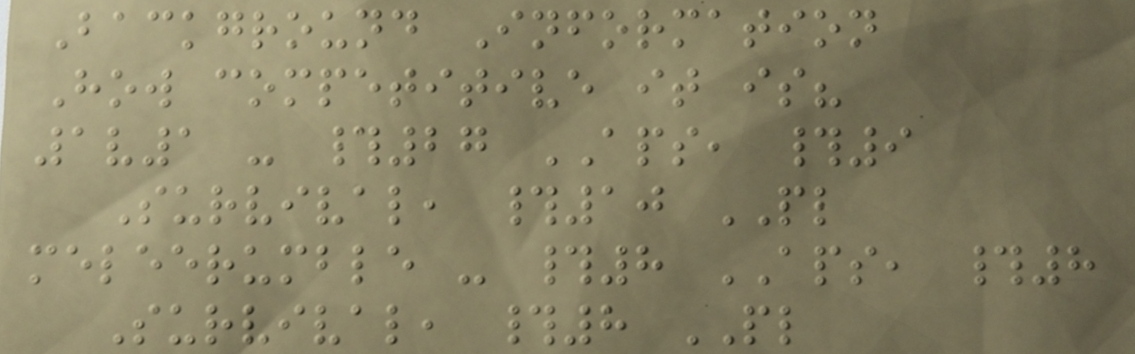Background Information
How competitive it is?
1v1 - #27 APS, #9
Survival, #10 PL
meleerumble - #8 APS, #8
Survival, #8 PL
